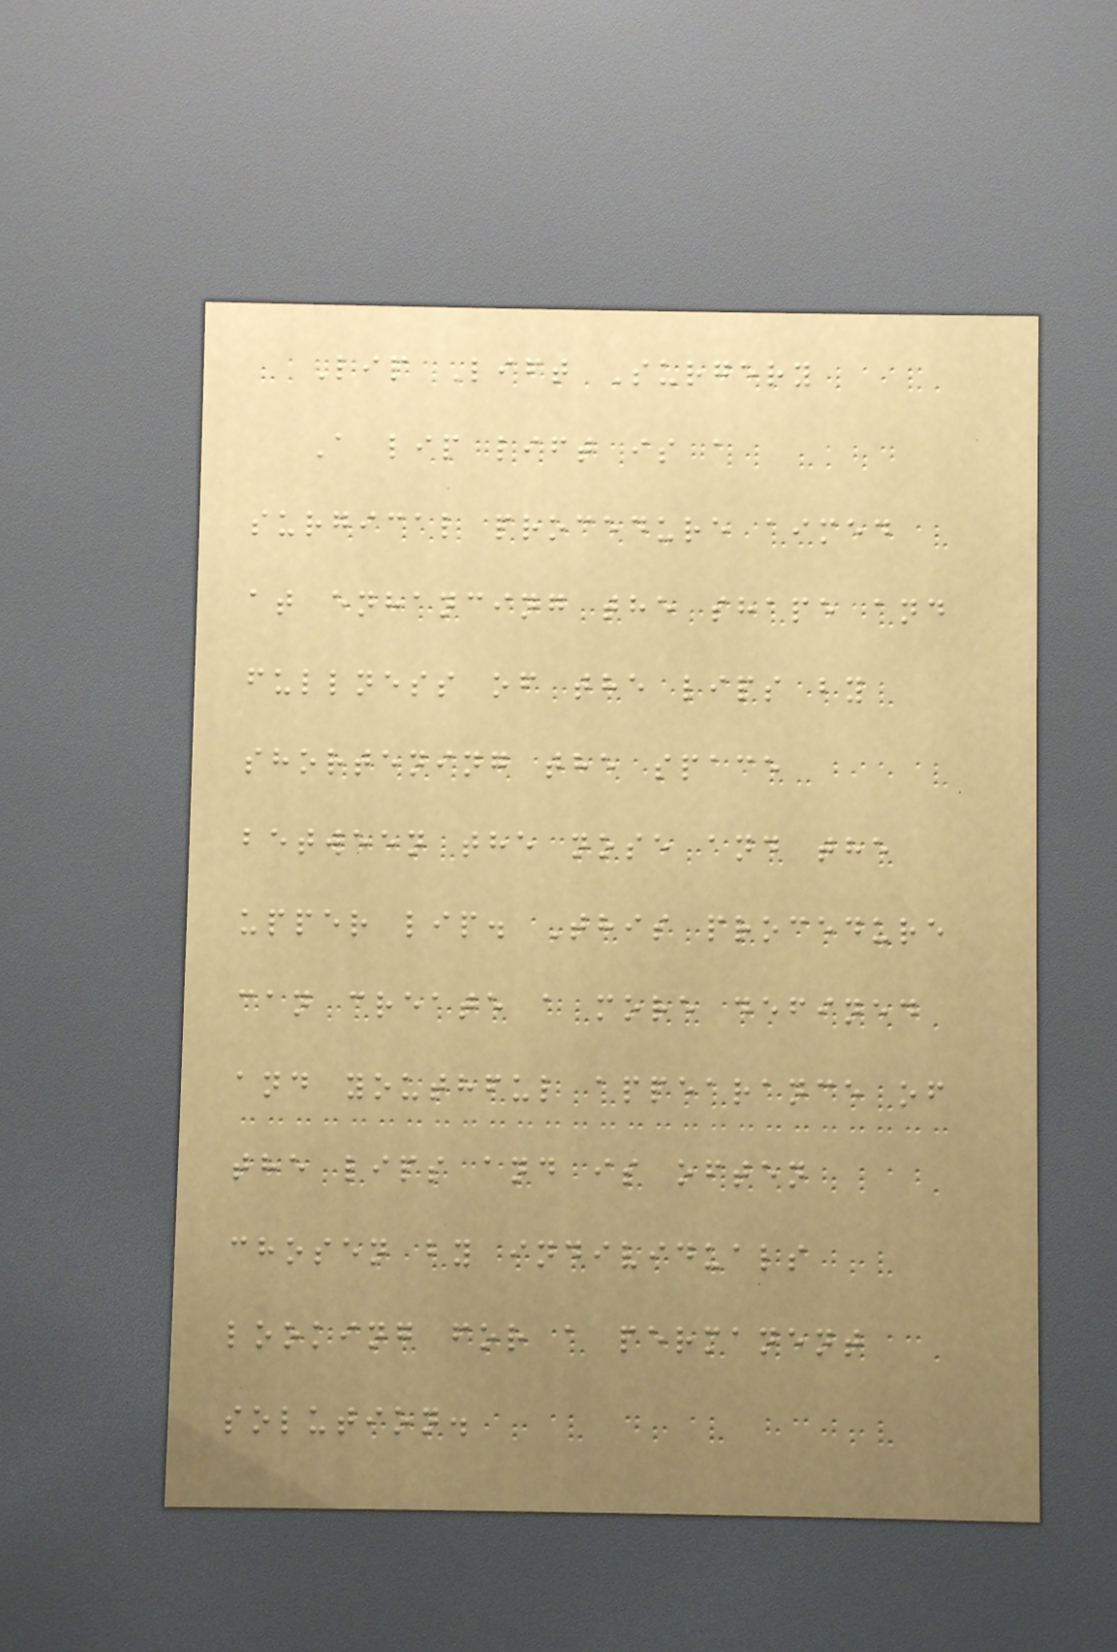Lip Lift Surgery
A lip lift is a
surgical procedure aimed
at enhancing the shape and
fullness of the lips by
shortening the space
between the nose and the
upper lip. This procedure
can create a more defined
and youthful appearance of
the lips and is often
chosen by individuals
looking for a permanent
solution.
